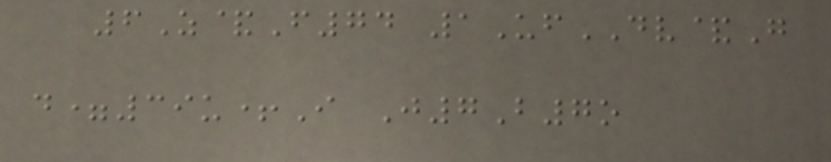6Z&F74 1UfDV&G
d=39u+I J7B7o
